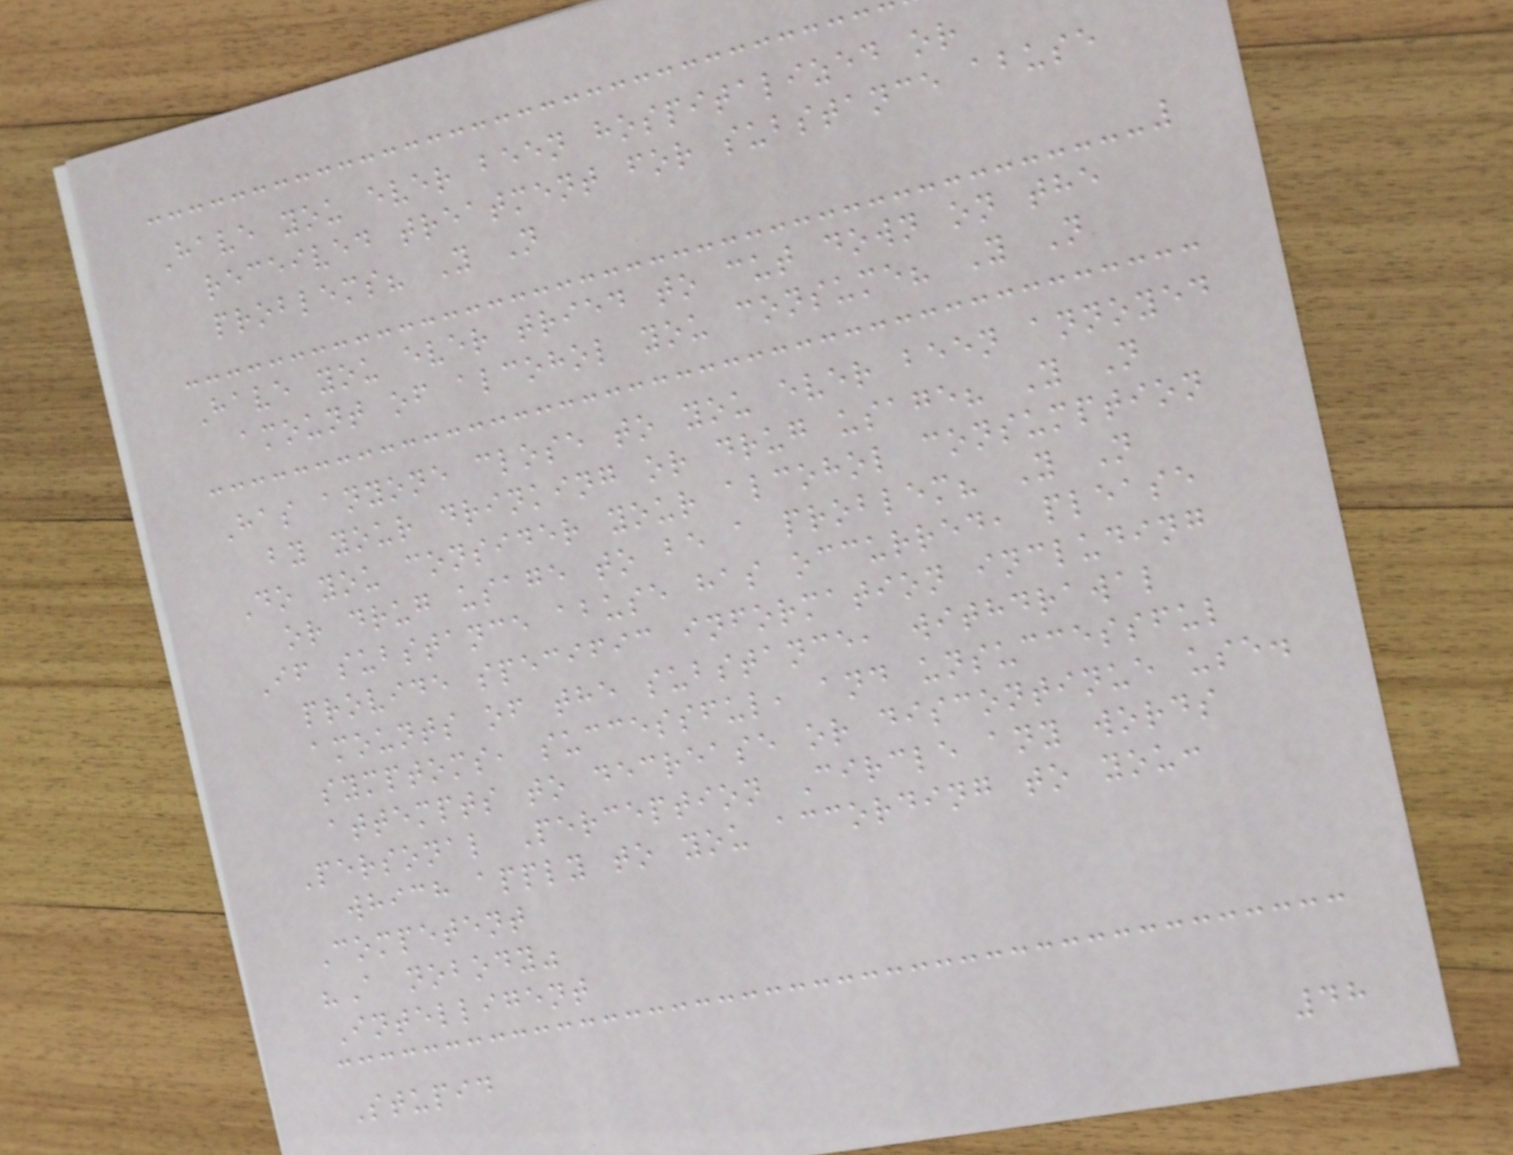Have you ever been hospitalized or
received treatment for substance abuse
problems? Y N
Have you ever tried to cut down on the
amount of alcohol you consume? Y N
Has anyone close to you ever been annoyed
by your drinking or drug usage? Y N
Do you consider your alcohol consumption
or drug usage to be a problem? Y N
If substance abuse has occurred, please
provide specific information including
amounts of the substance, withdrawal
symptoms, successful, and unsuccessful
attempts to decrease or discontinue use.
Personal Perception Circle any words
which apply to you according to you:
Competent
"A nobody"
Intelligent
Stupid
48
